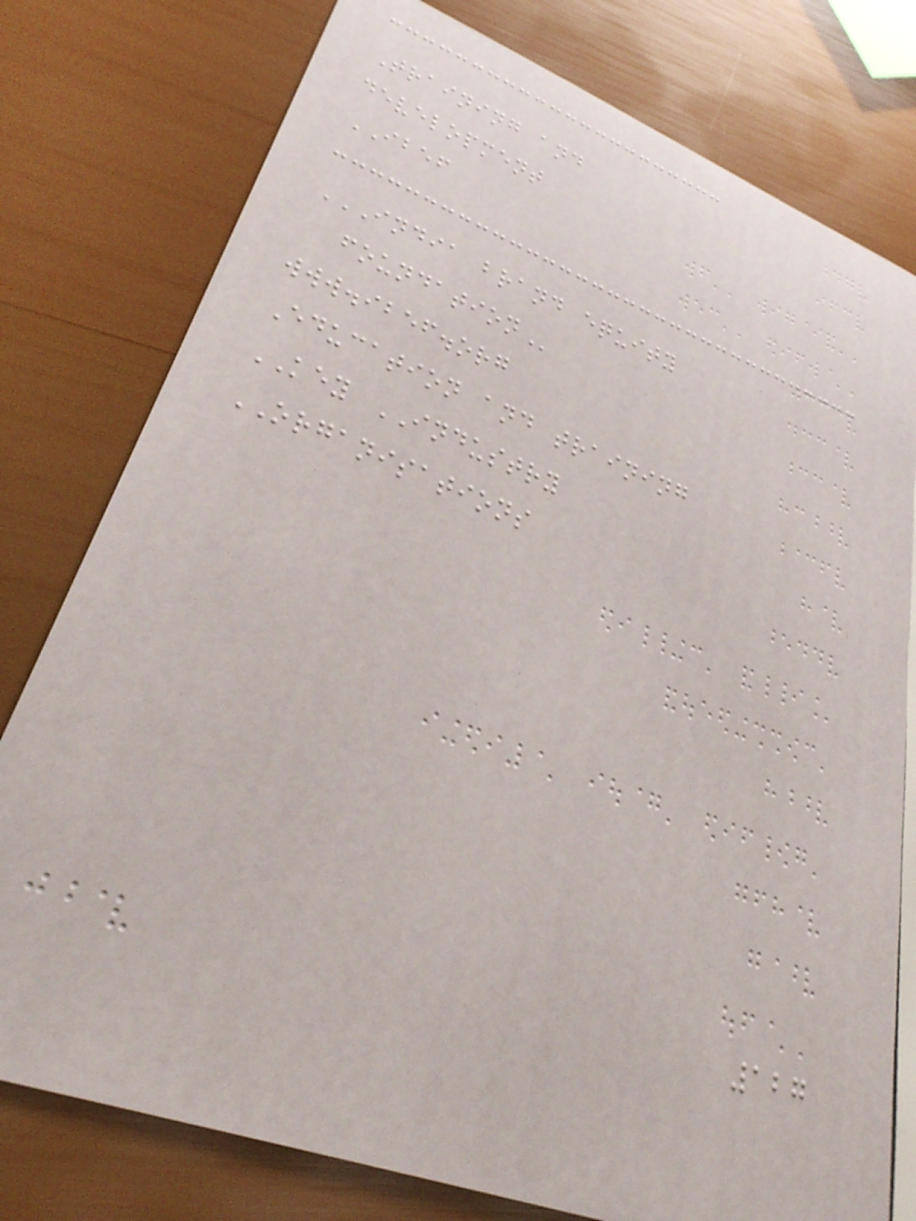Training and
development
IBEF
INDIA BRAND EQUITY
FOUNDATION
www.ibef.org
Education and training
KEY INDUSTRY
ORGANISATIONS
127
